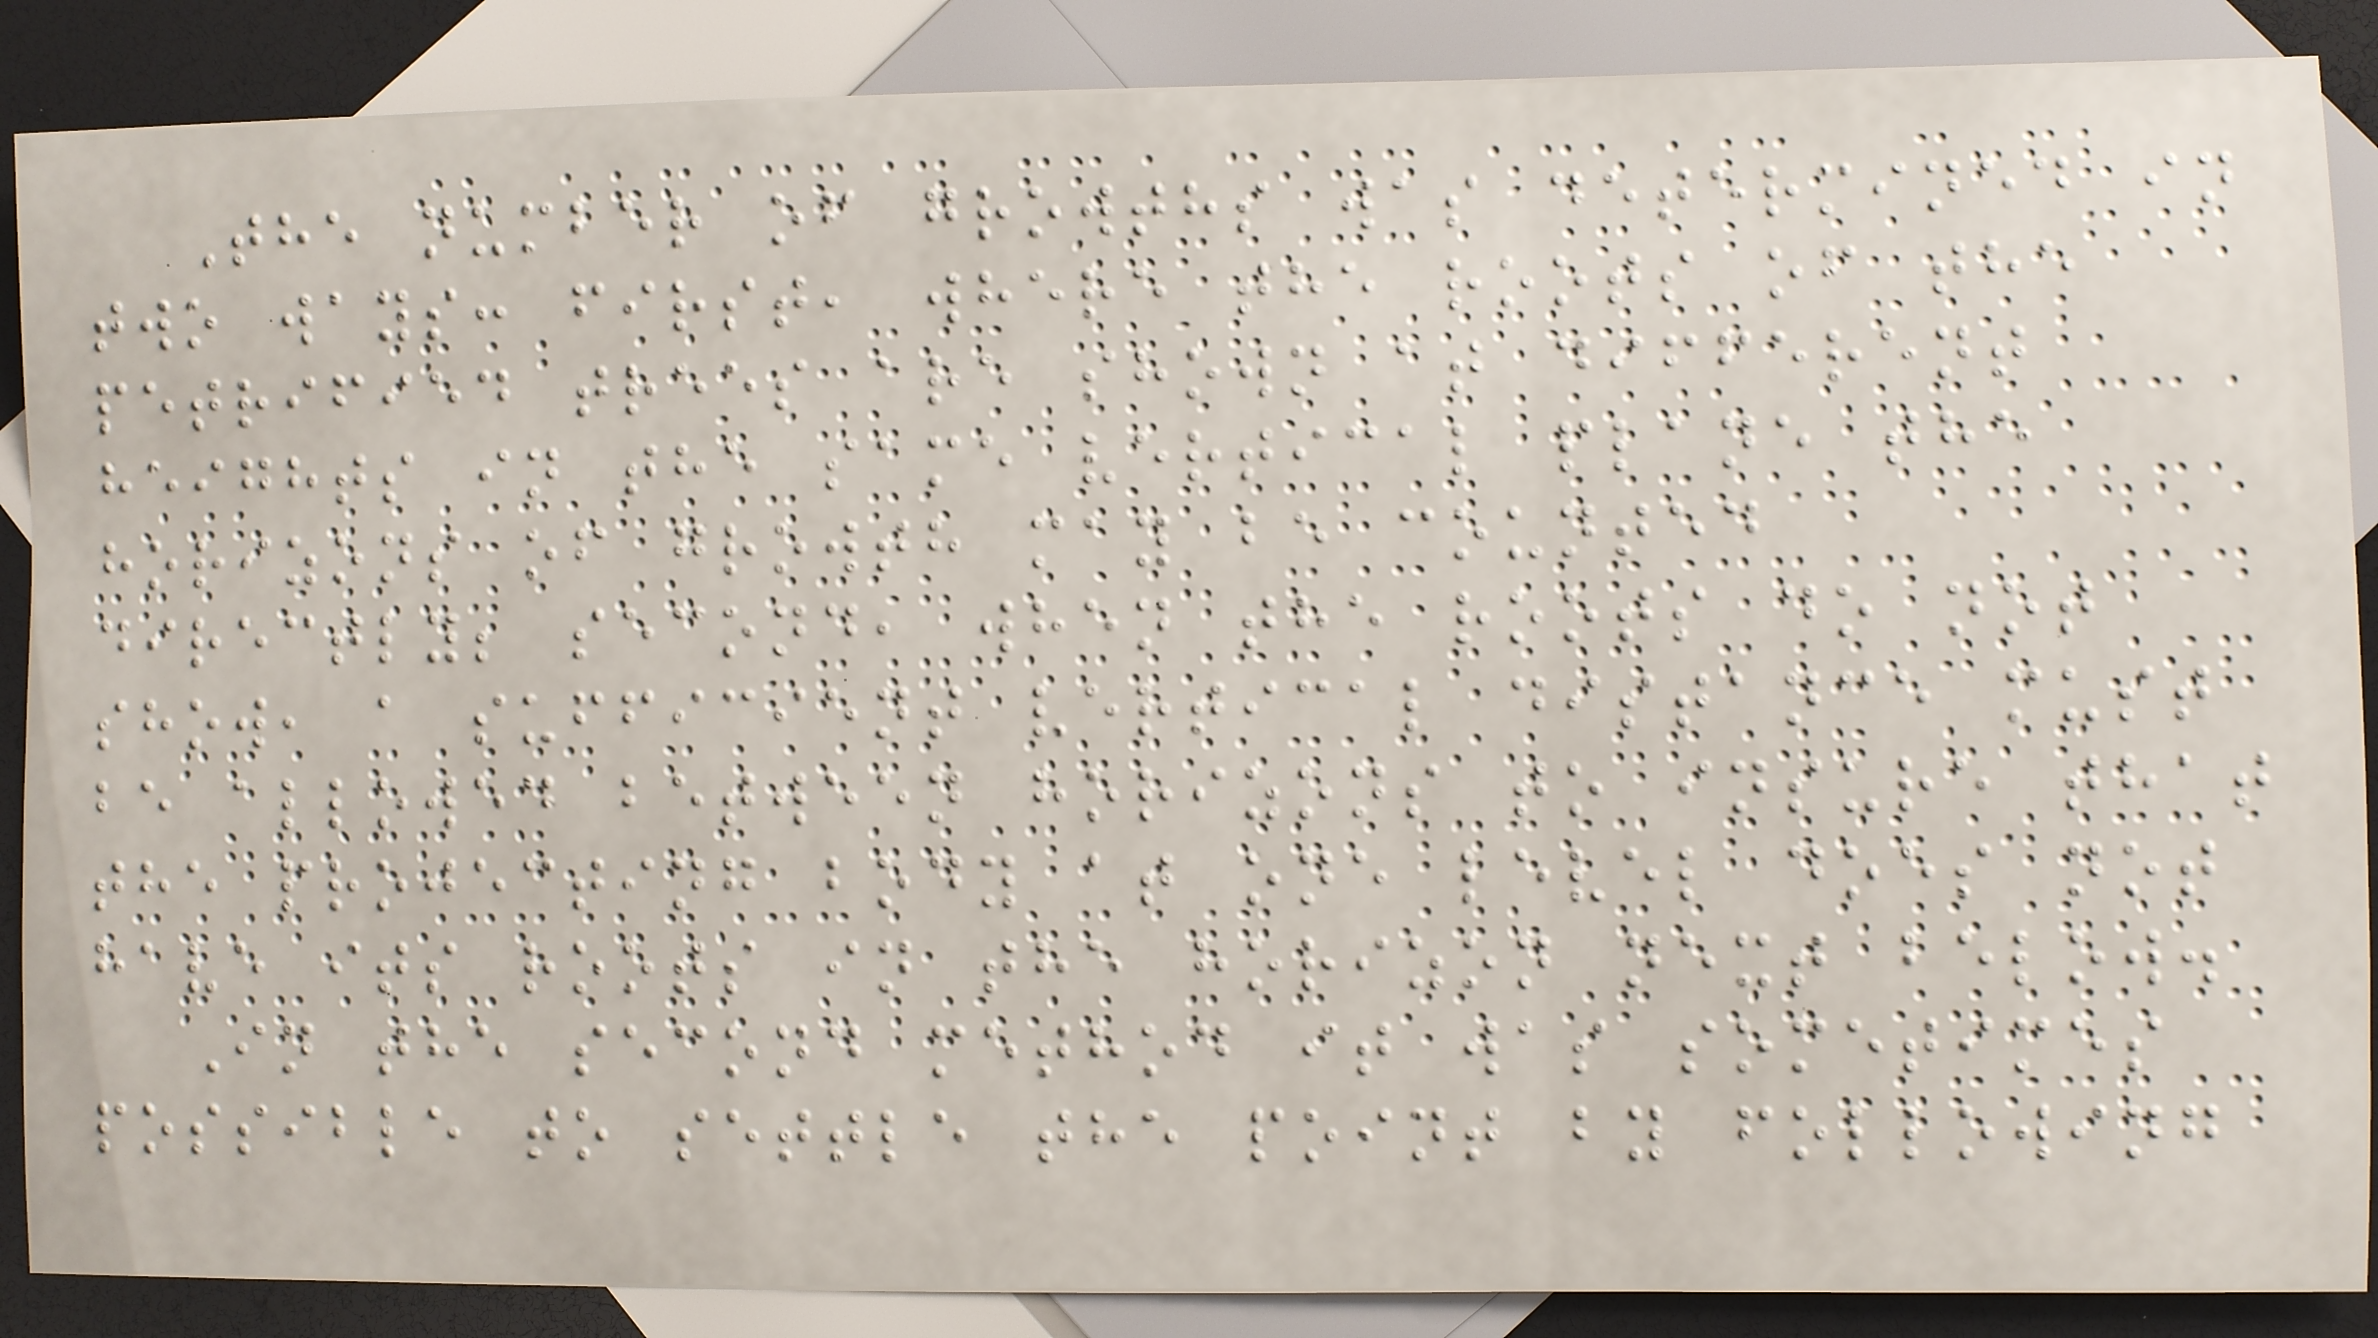The number of growths was determined in
two ways: first, where the roots of the
petrified trees are shown at different
heights in the same vertical plane the
horizons of growth may be counted
directly; second, when the roots do not
show, a sufficient vertical distance must
be allowed between horizons to insure that
the projecting body at one level does not
have its roots in the horizon next below.
In the second method it was sometimes
possible to settle the point by following
